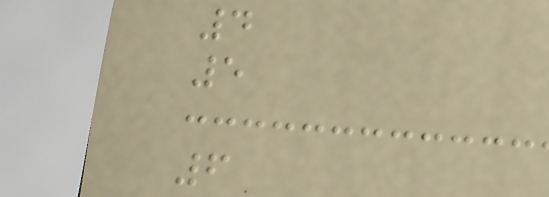4
5
6
